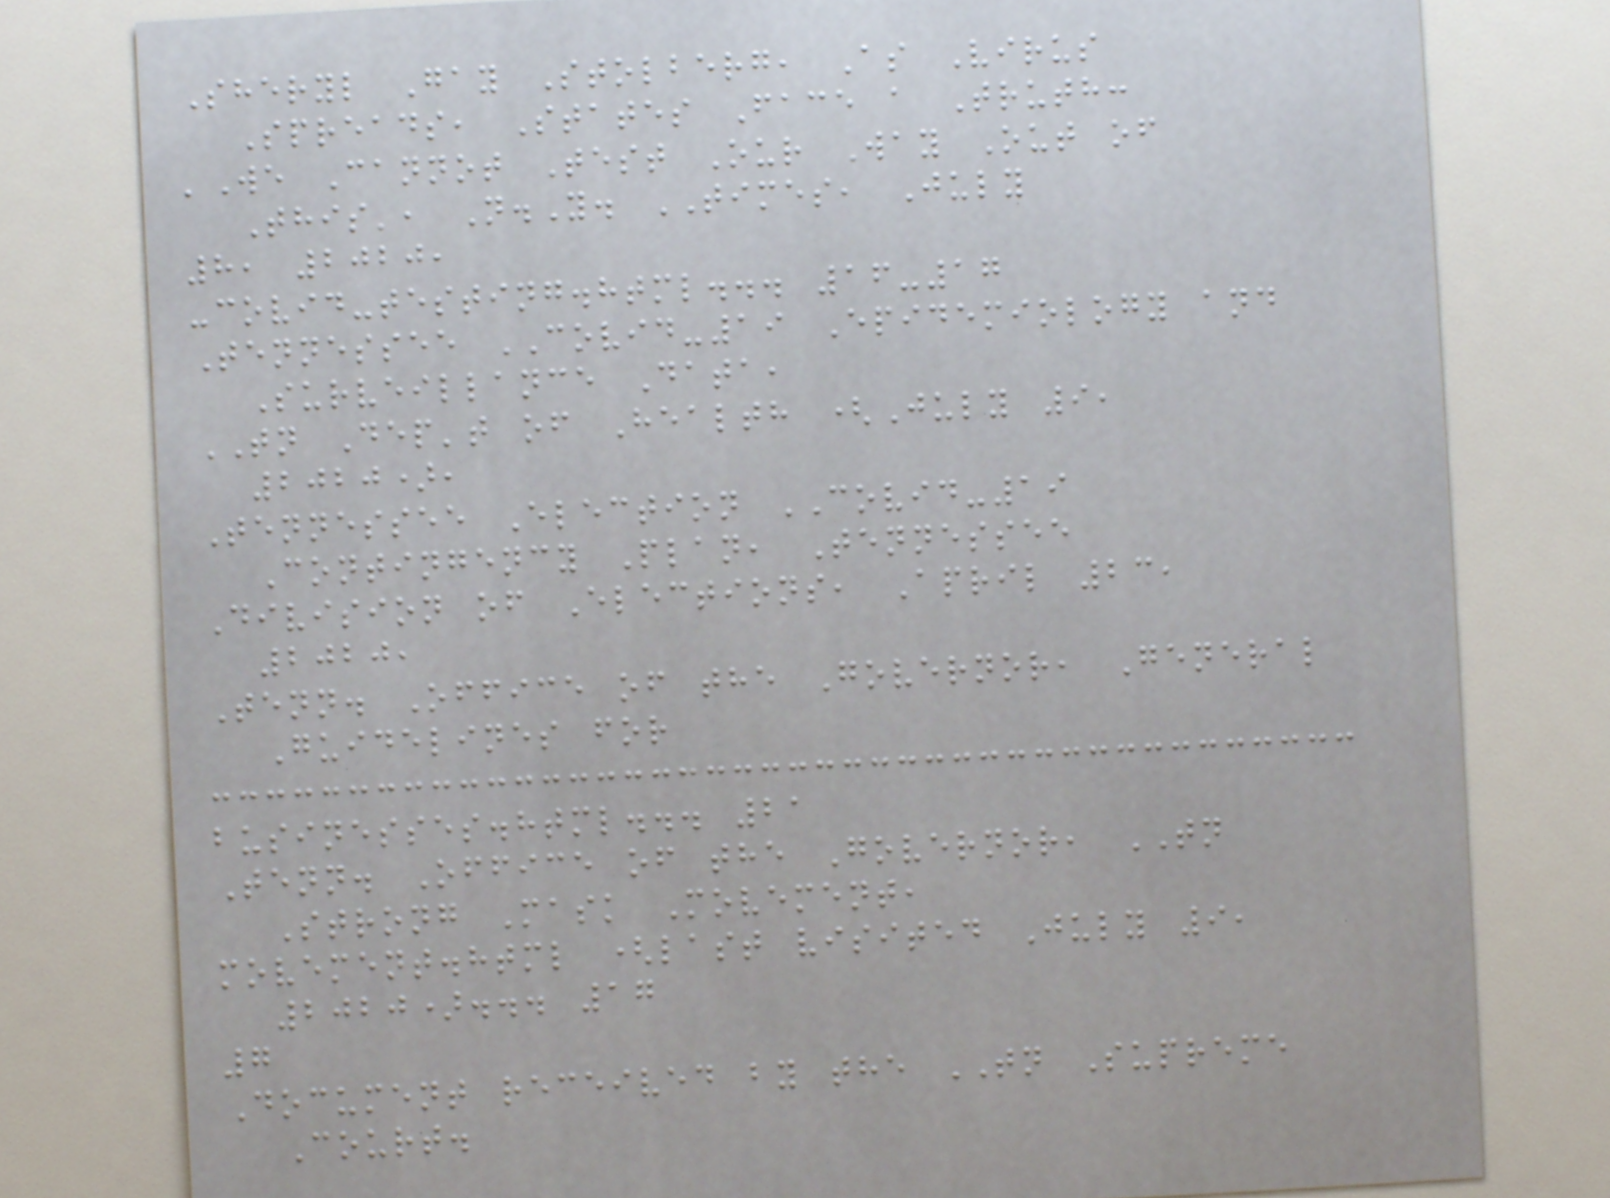Sheryl Gay Stolberg, As Virus
Spreads, States Face a Truth:
'We Cannot Test Our Way Out of
This', N.Y. TIMES, July
8, 2020,
-covid-testing.html... 16-17
Tennessee COVID-19 Epidemiology and
Surveillance Data,
TN Dep't of Health (July 9,
2020),
Tennessee Election COVID-19
Contingency Plan, Tennessee
Division of Elections, April 23,
2020,
Tenn. Office of the Governor, General
Guidelines for
businesses.html... 21
Tenn. Office of the Governor, TN
Strong Mask Movement,
movement.html (last visited July 9,
2020)... 17
7
Document received by the TN Supreme
Court.
